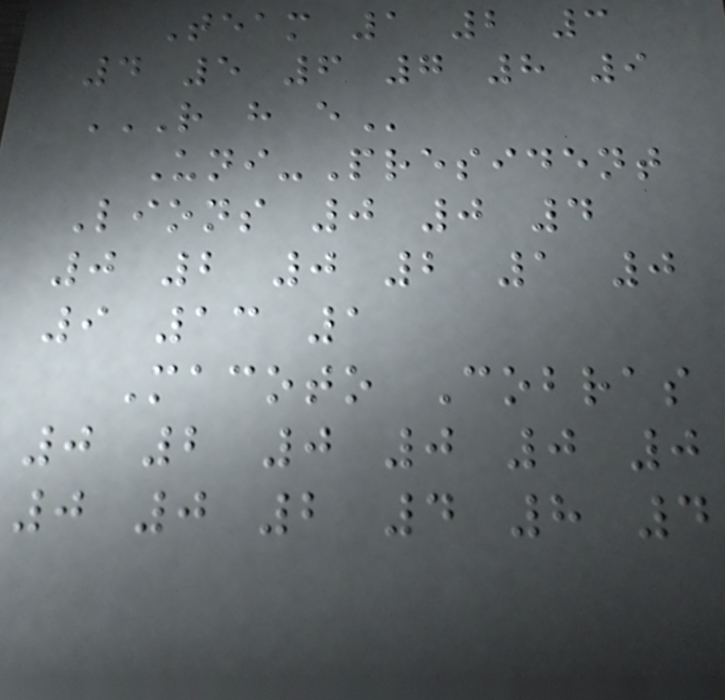Team 1 2 3
4 5 6 7 8 9
R H E
Uni-President
Lions 0 0 4
0 2 0 2 1 0
9 13 1
Macoto Cobras
0 2 0 0 0 0
0 0 2 4 8 4
